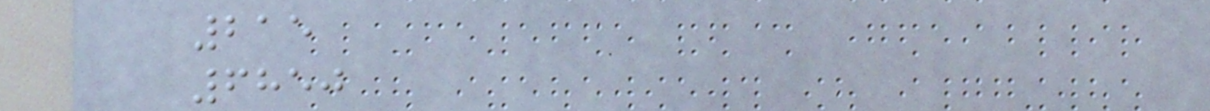215
6850
